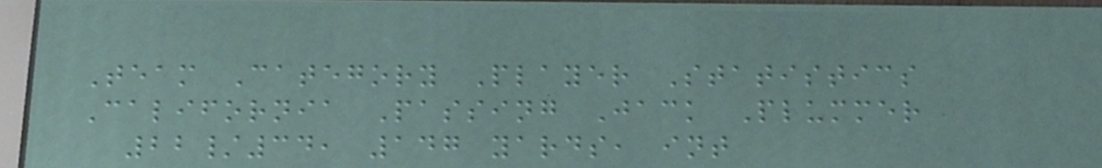Team Category Player Statistics
California Passing Jack Plummer
22/34, 147 yards, int
